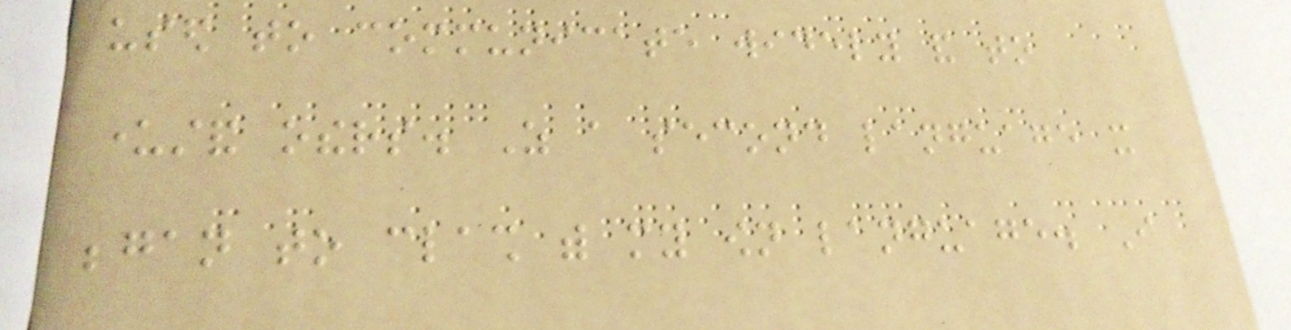used to communicate widely and to
understand others. As a second language it
began to clash with my own language. I
